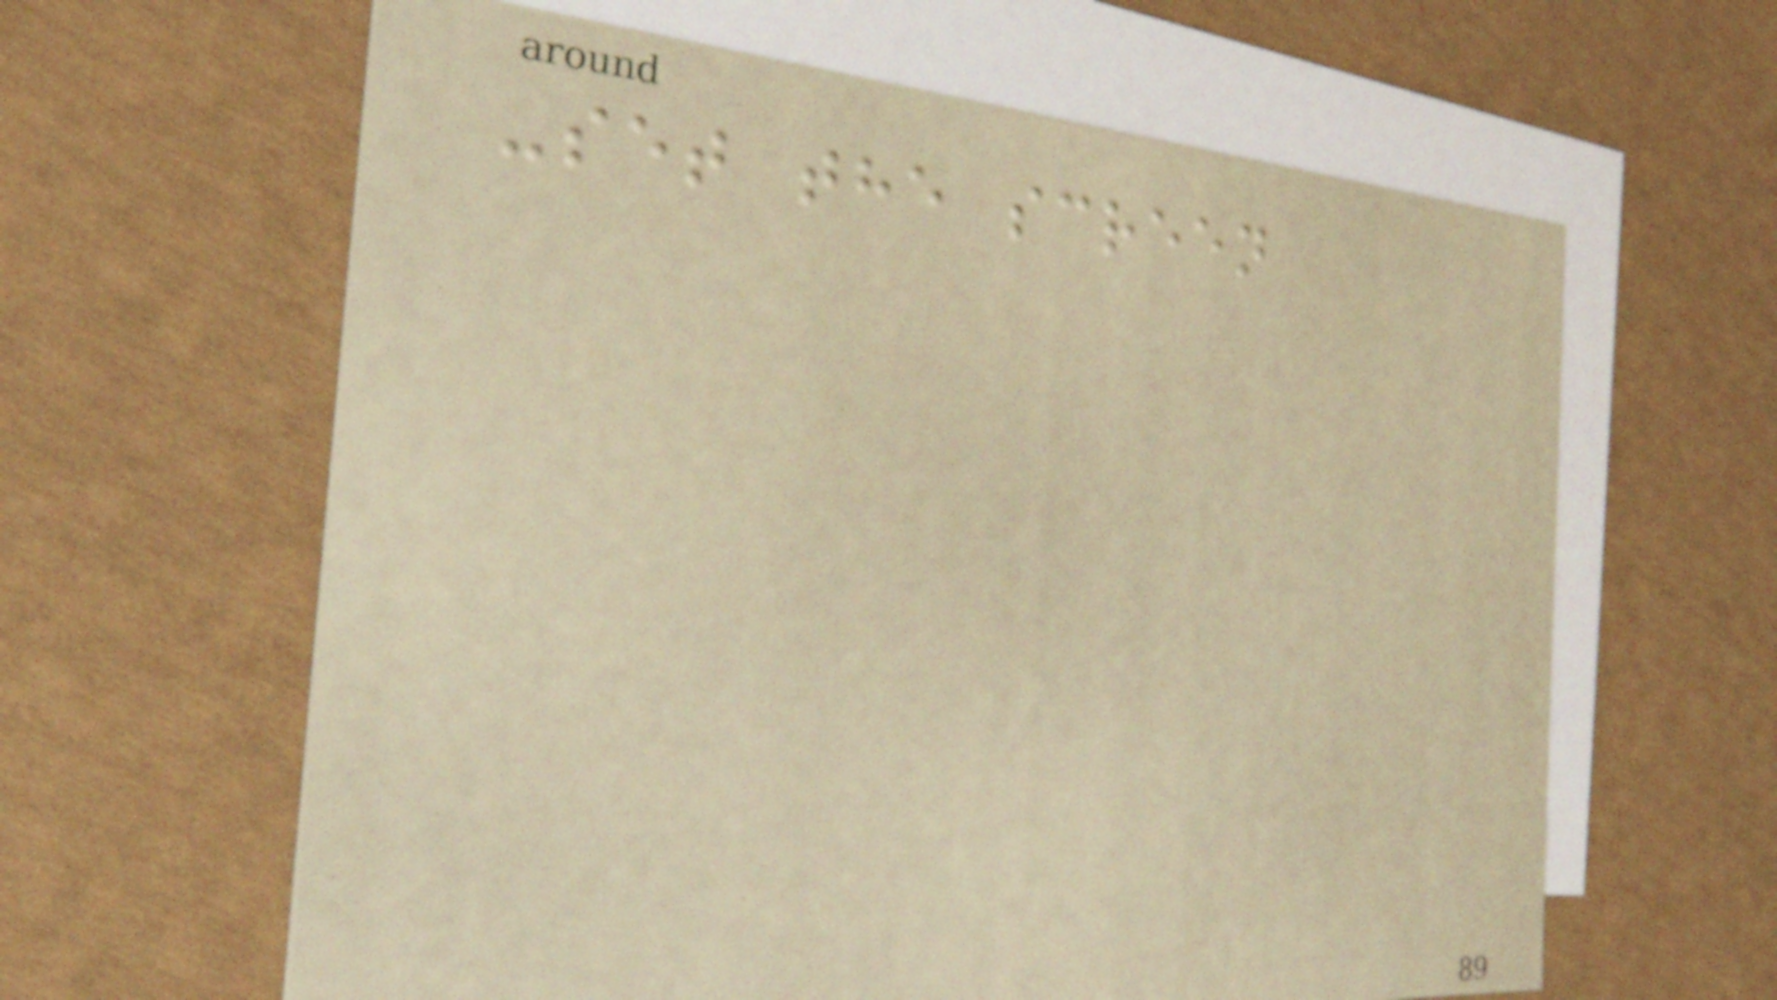-set the screen
